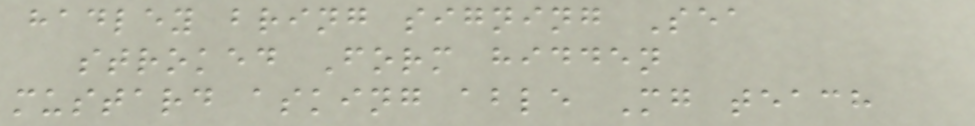hadley bring signing Sea
stroked Form hidden
mustard asking able Mg teach
